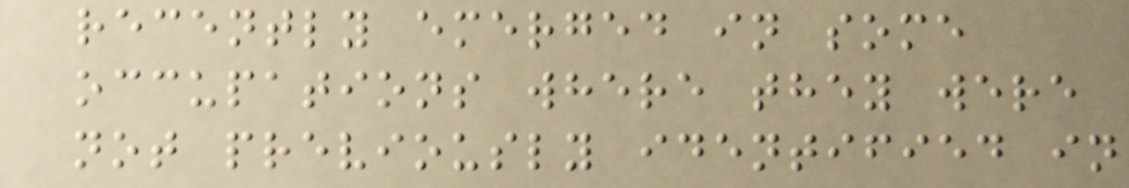recently emerged in some
occupations where they were
not previously identified in
